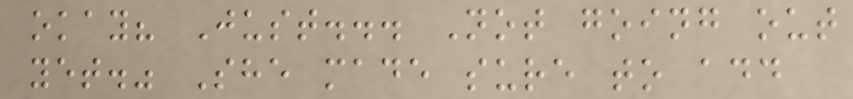okay? Just... Not going out
yet." She made sure to add
